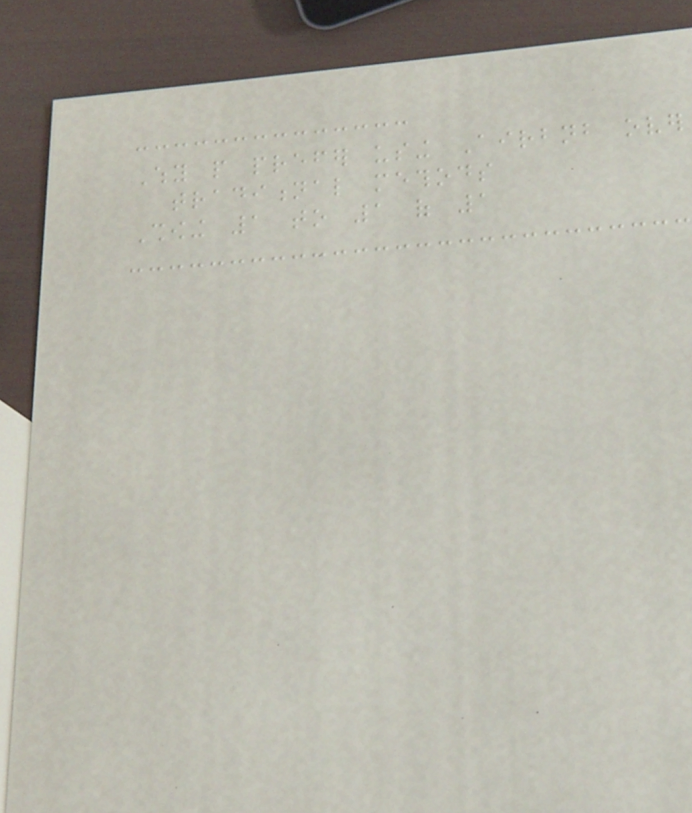Why people prefer using Airbnb over
traditional methods
Showing 1 to 1 of 1
